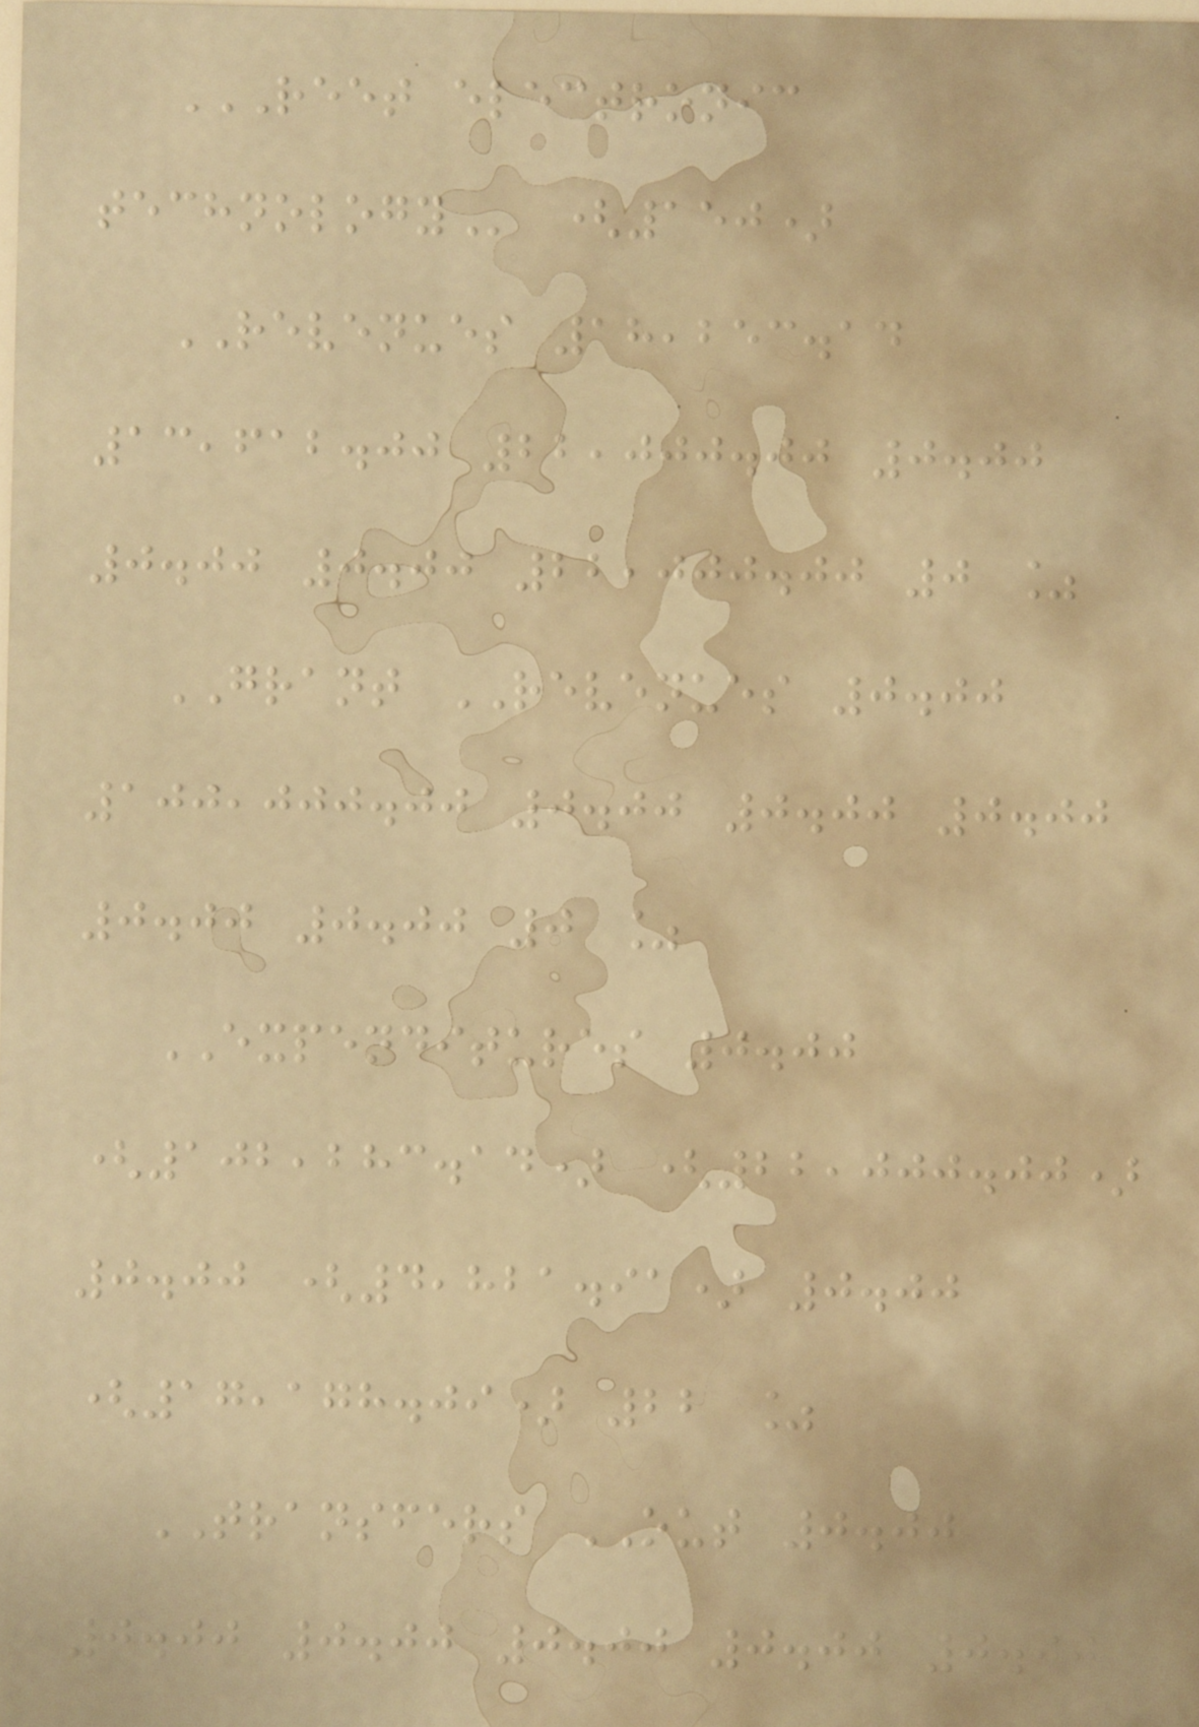REET ELECTRONIC
TECHNOLOGY (150)
REVENUES 18,253.14
13,612.00 22,000.00 0.00
0.00 0.00 22,000.00 0 %
GRANT REVENUES 0.00
100,000.00 0.00 0.00 0.00
0.00 0.00 0 %
EXPENDITURES 0.00
(102,283.14) (22,000.00)
0.00 (4,821.91) 0.00
(17,178.09) 22 %
TRANSFERS OUT 0.00
0.00 0.00 0.00 0.00 0.00
